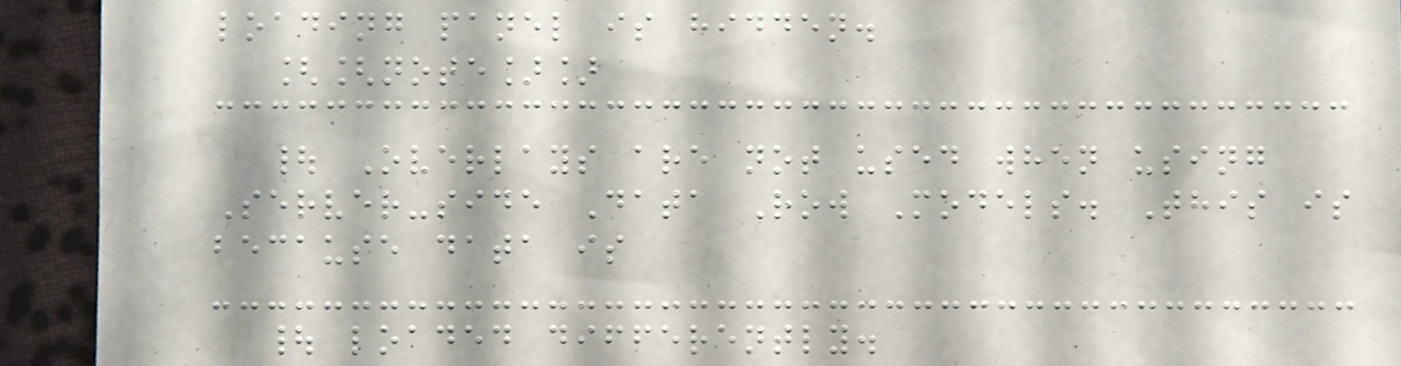loading panel is hidden.
[[note]]
| Overlays are not used when using
Server-side Data Row Models. This is
because data is
| loaded differently.
